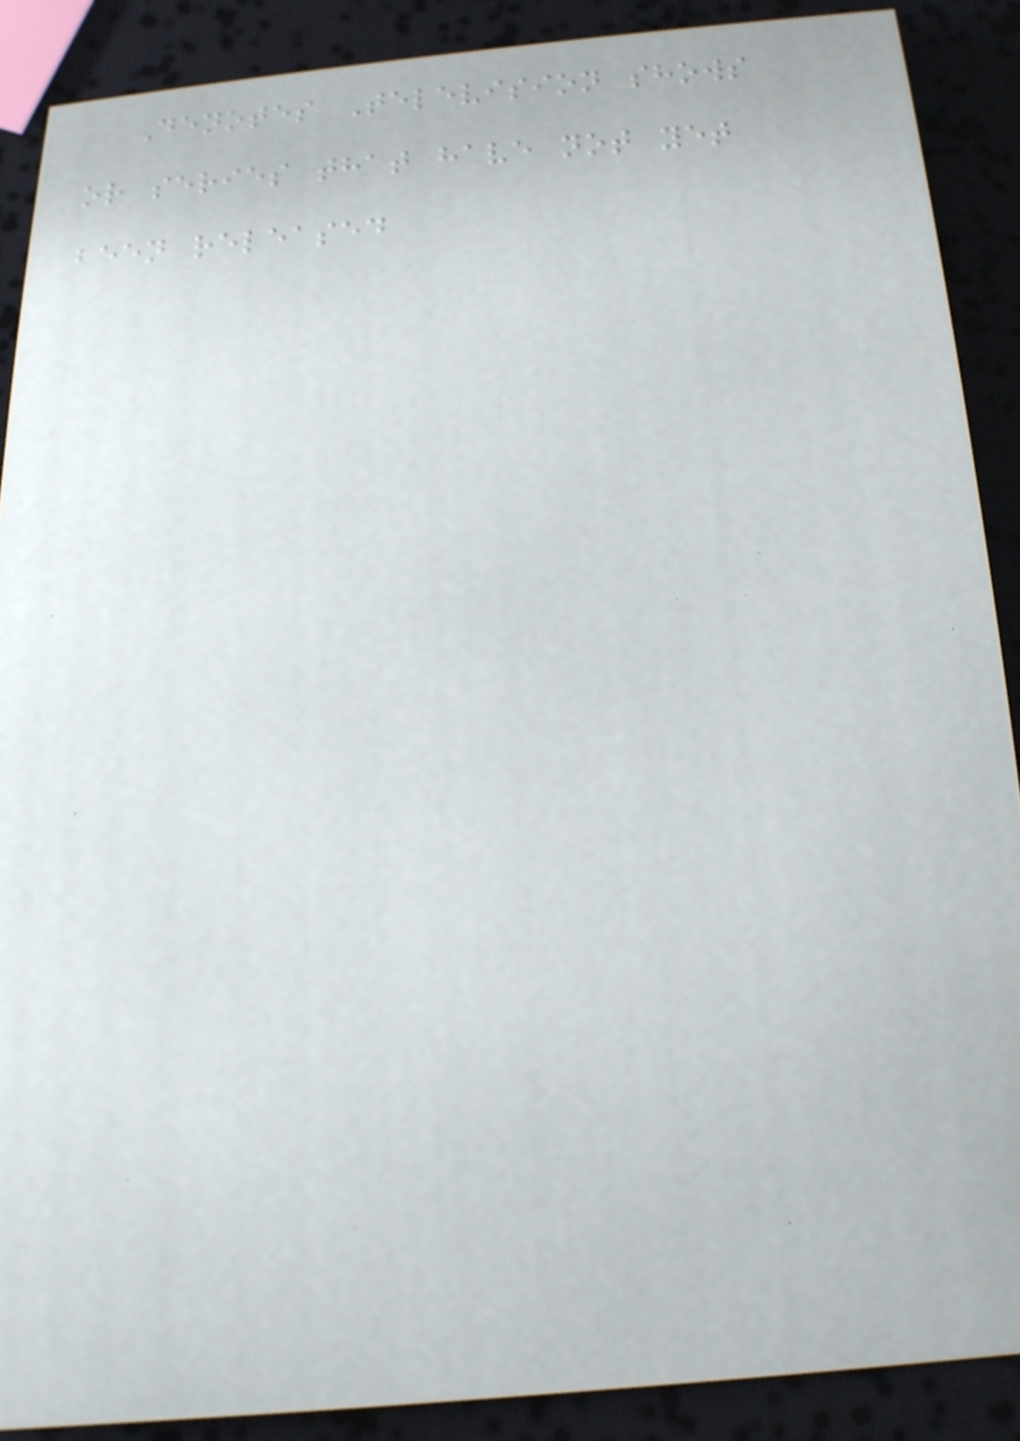Denotes Television shows
or series that have not yet
been released
